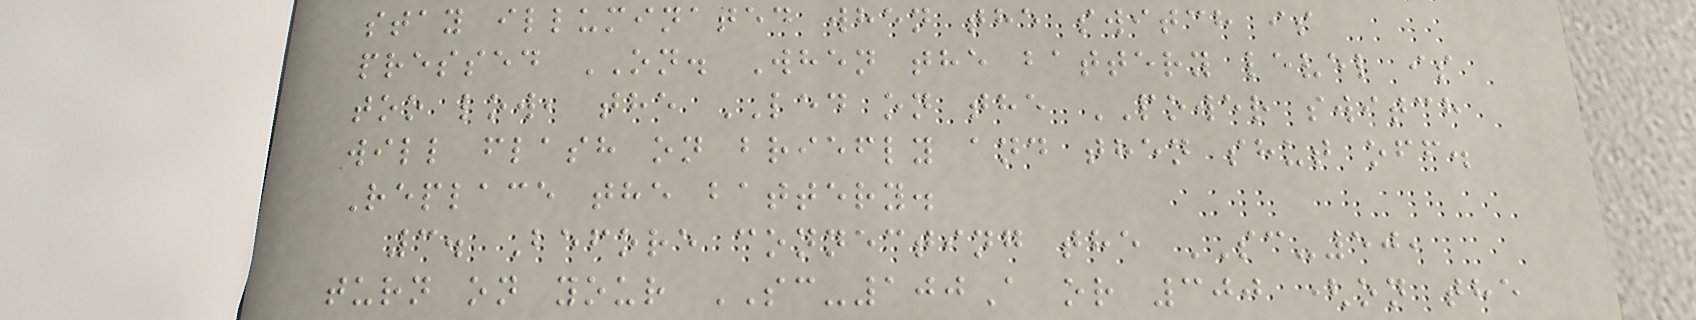stay illuminated when the switch is
pressed ON. When the battery level is
too low, the LED on the POWER switch
will flash on briefly and then shut off.
Replace the battery.
3. Before connecting the SC-50,
turn on your SC-100A or 300 (on the
